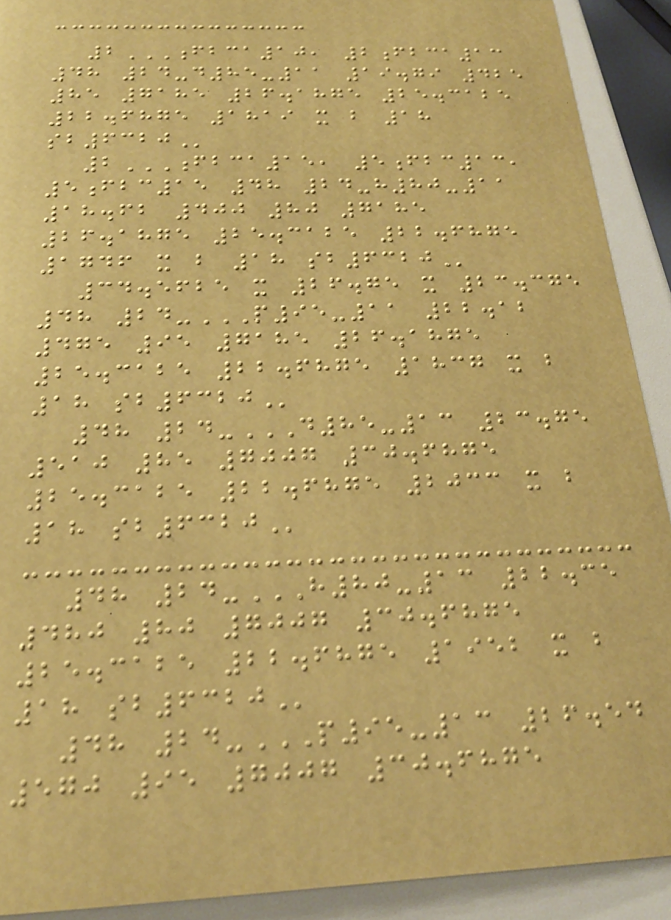2FBCA10, 2FBCA13
48 24-D85-11 19.79 425
85 7185 26.1875 25.3125
22.6875 1819 X B 18
SB6320
2FBCA15, 5FBC13,
5FBC15 48 24-H80-11
18.62 400 80 7185
26.1875 25.3125 22.6875
1746 X B 18 SB6320
34.5625 x 26.75 x 23.375
48 24-P95-11 22.12
475 95 7185 26.1875
25.3125 22.6875 1837 X B
18 SB6320
48 24-D85-13 23.75
510 85 7007 30.6875
25.3125 22.6875 2033 X B
18 SB6320
48 24-H80-13 22.35
480 80 7007 30.6875
25.3125 22.6875 1952 X B
18 SB6320
48 24-P95-13 26.54
570 95 7007 30.6875
